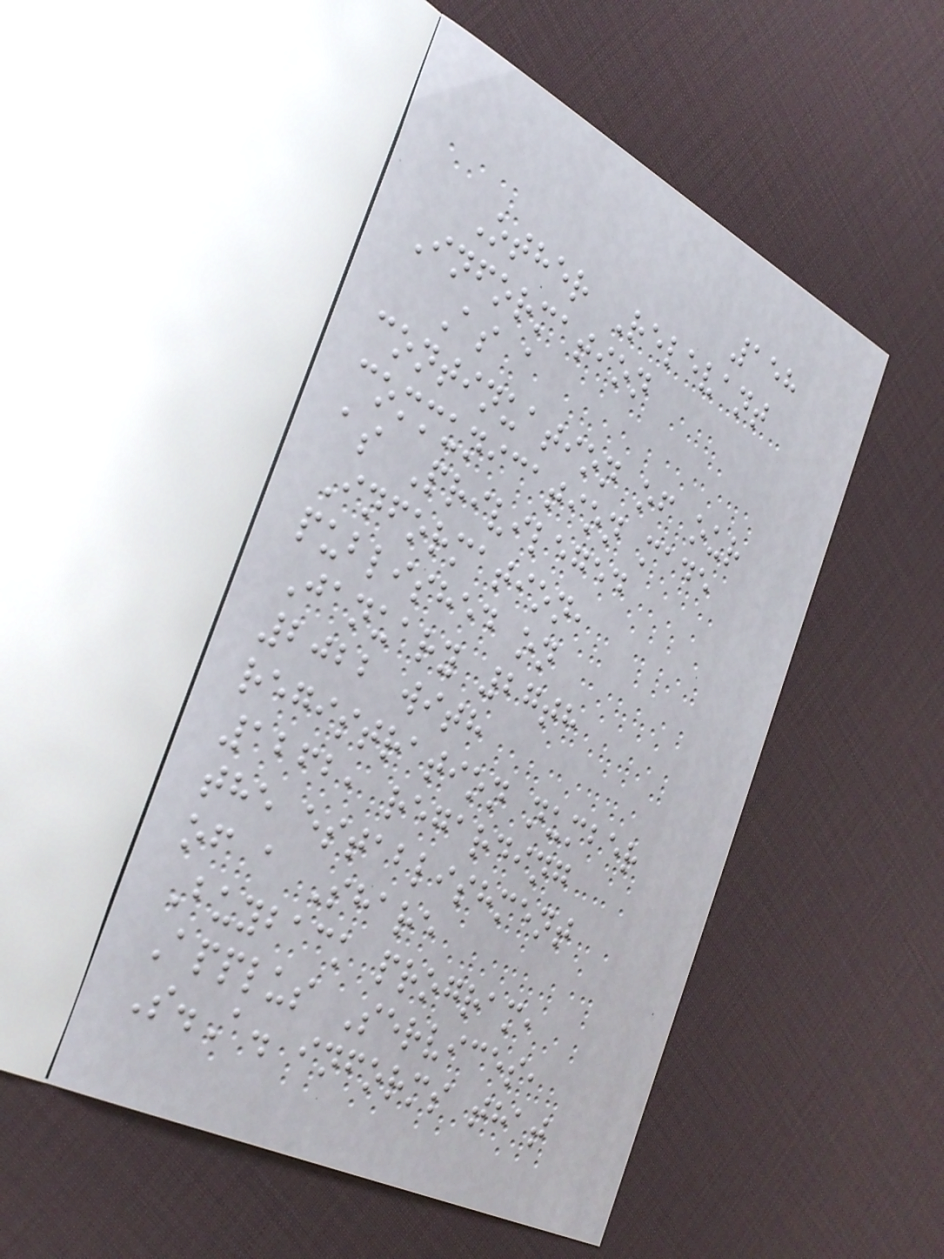158
Other Relevant
Information
As a
continuation of our
communication made
as Privileged
Information,
published on
January 27th
2022 with
registration number
1262, regarding
the establishment
of a Share
Buyback program,
Applus Services,
S.A. informs that
